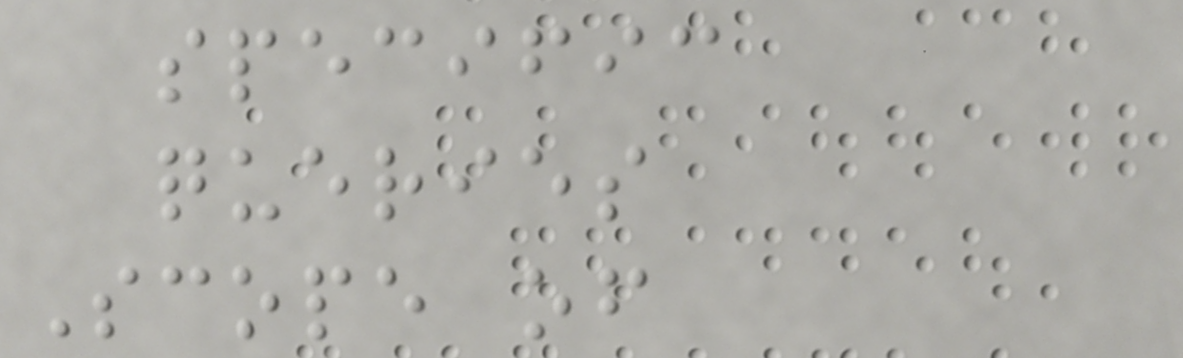specific
queries
Scope of
